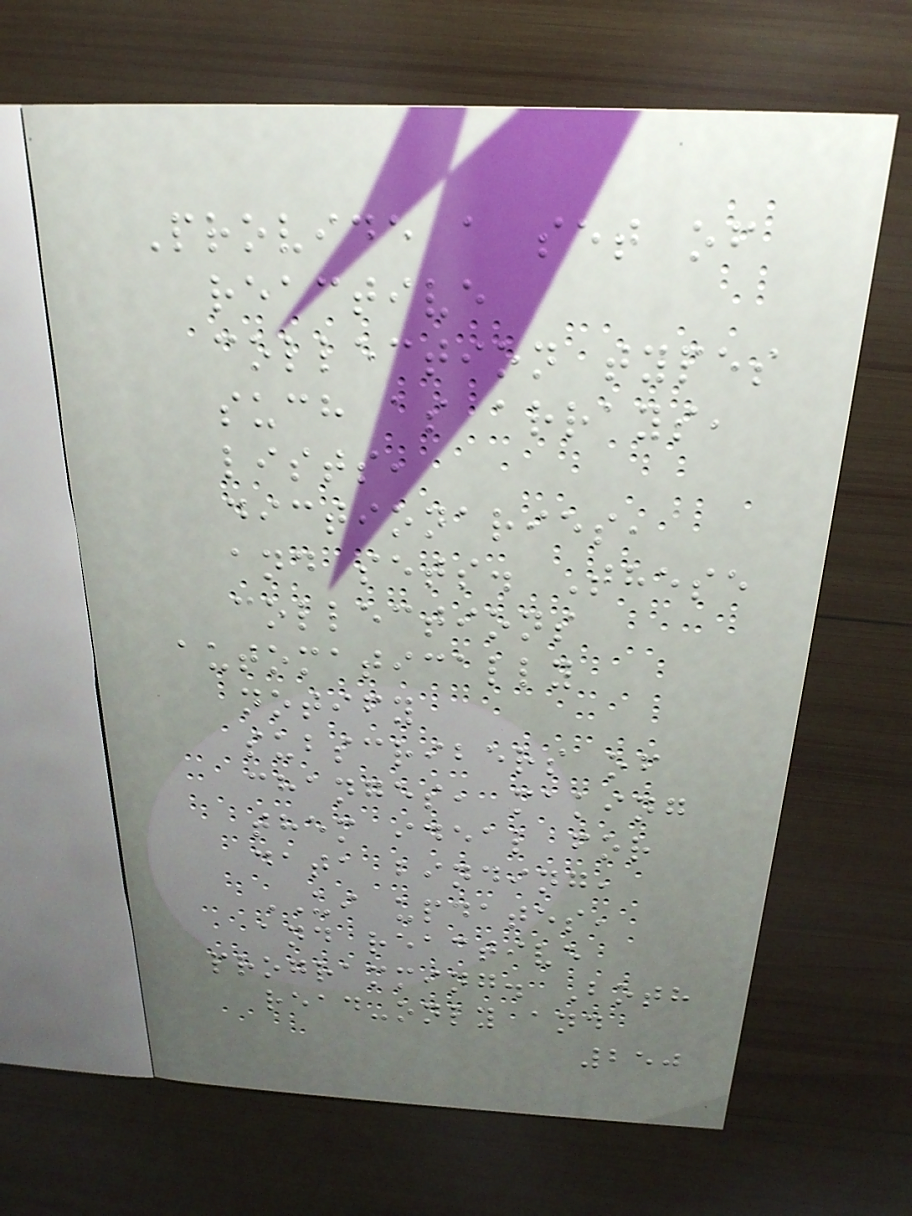Provide a set of
reactive
collection types
such as arrays,
lists,
dictionaries,
and sets. These
collections
automatically
notify
subscribers of
changes, making
them ideal for
data binding,
UI updates,
and reactive
programming. Both
read-only and
250
